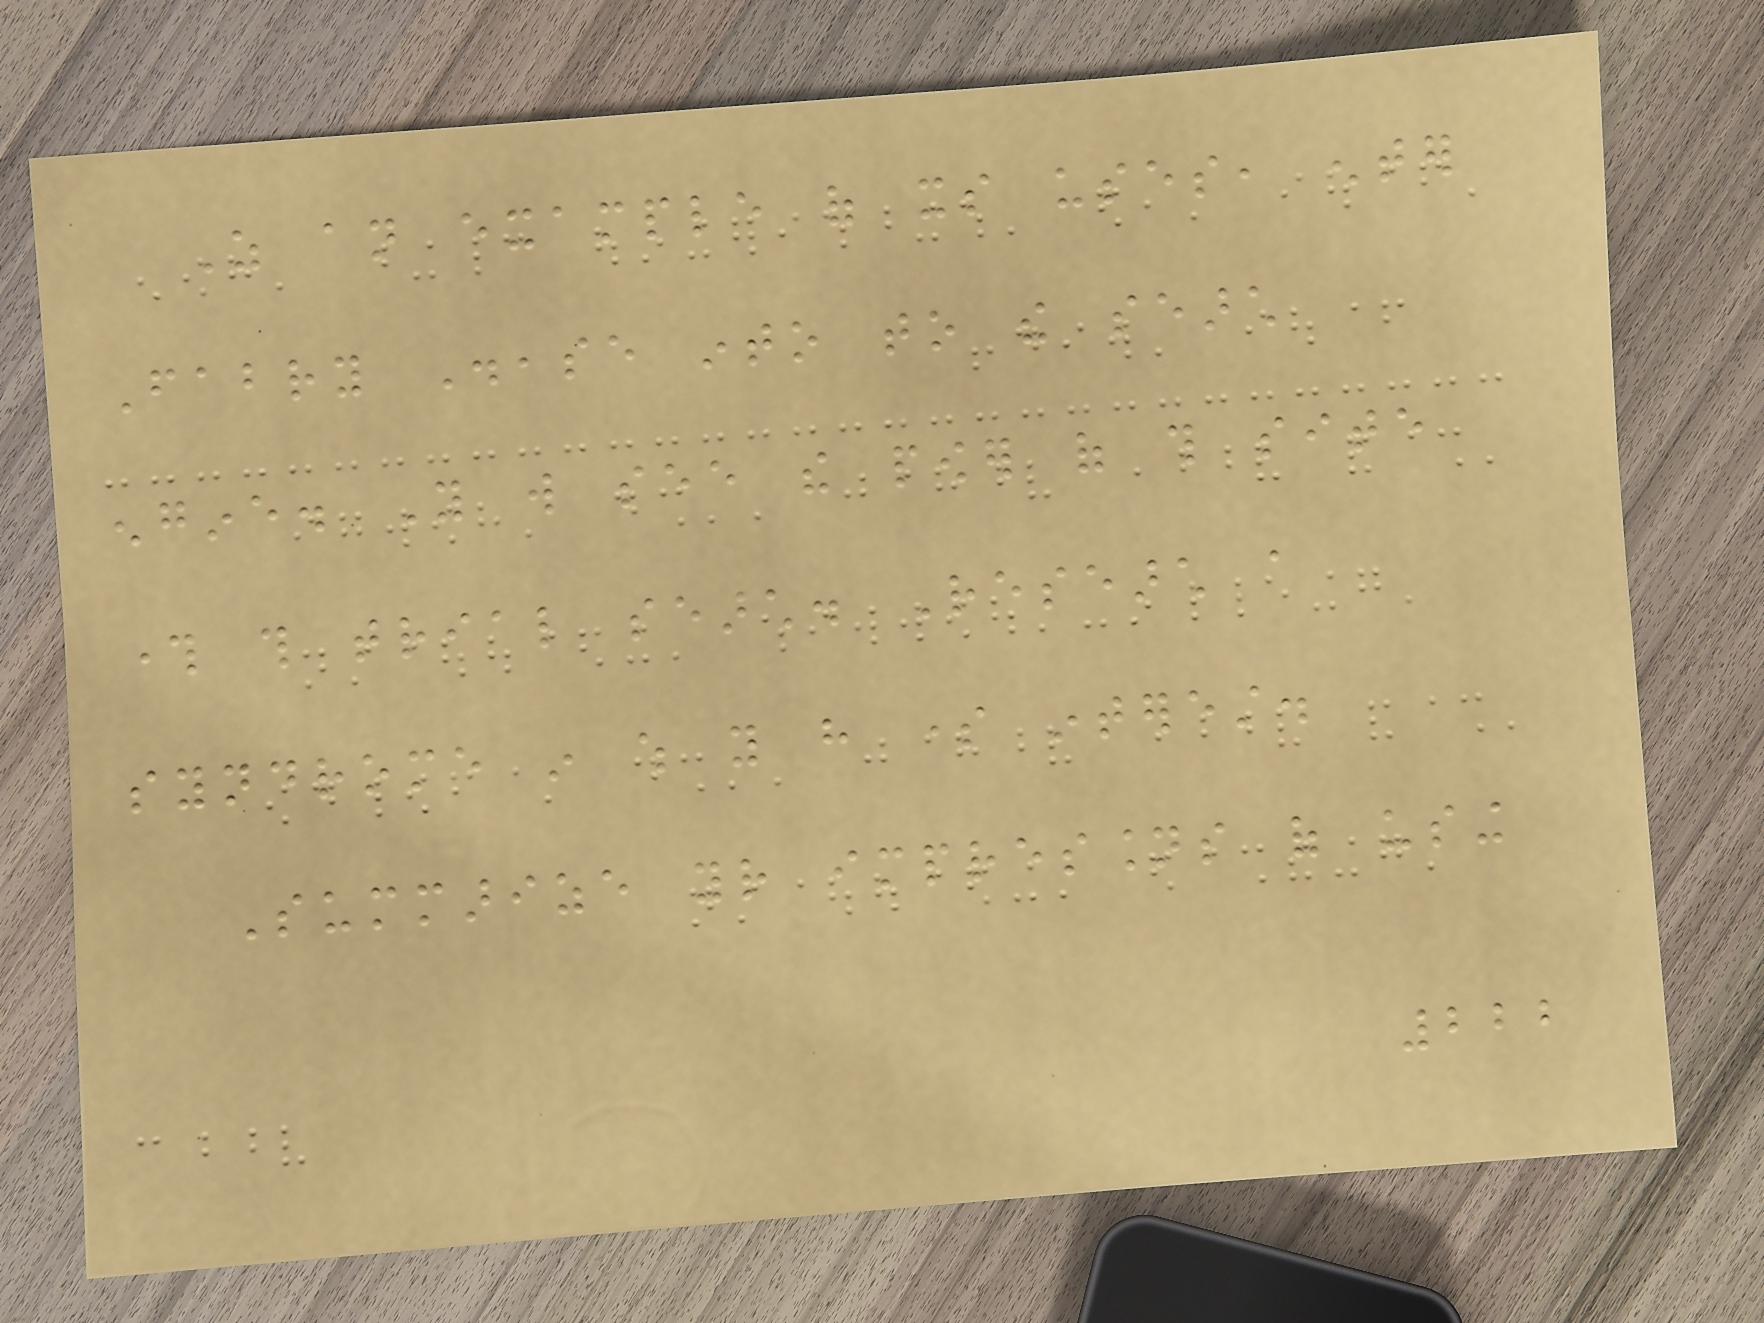As an example of its uses, enter
Fabry Disease into to the search
engine. You will see the power of this site
through this trial search. Research a
syndrome in which you have some interest.
Summarize your impressions of using
222
